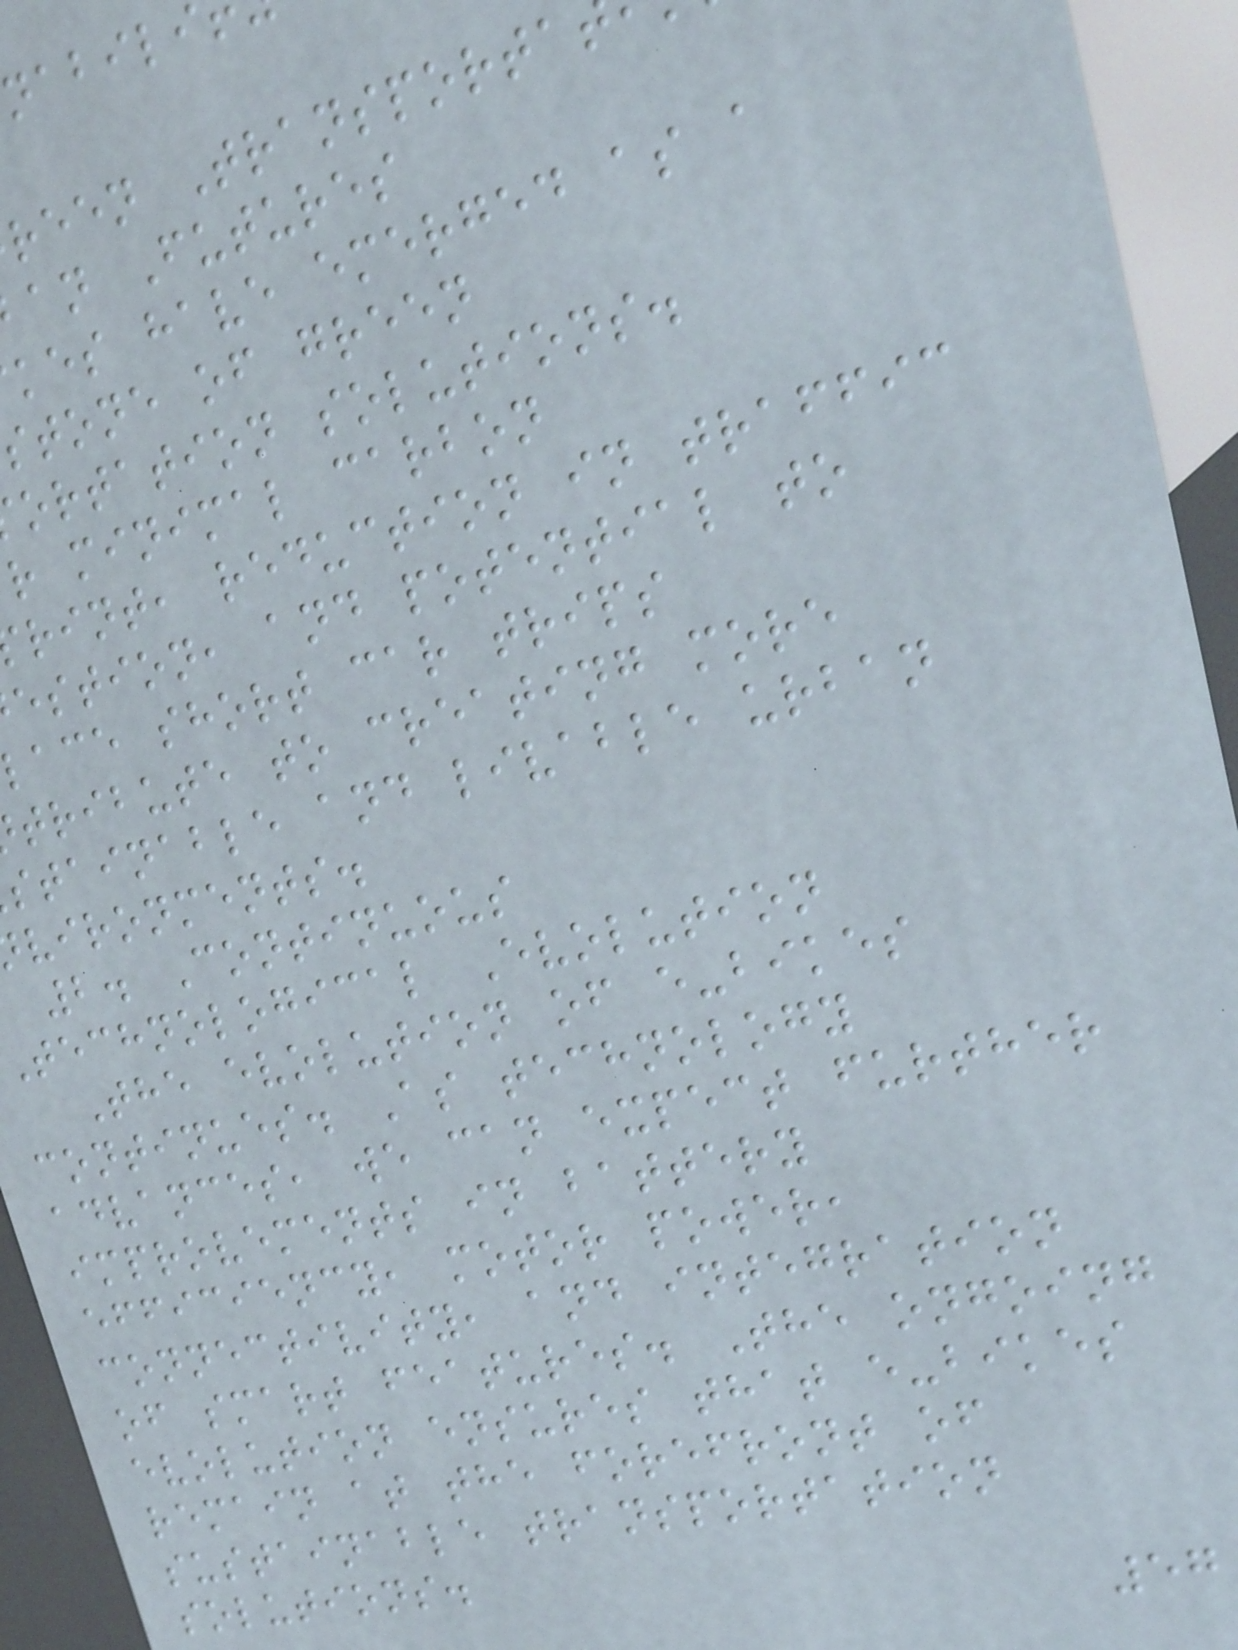reen Transporta
an Futures
kes have emerged as a
stone of green
ortation solutions.
r minimal carbon
rint, reduction in traffic
estion, and potential to
ace short car trips
tribute to creating more
stainable and livable urban
vironments.
2. Continuous
technological Evolution
The evolution of e-bikes
continues. As technology
advances, we can expect further
improvements in battery
efficiency, motor power,
connectivity, and integration
of smart features. The ongoing
evolution ensures that e-bikes
remain at the forefront of
sustainable transportation
solutions.
57
